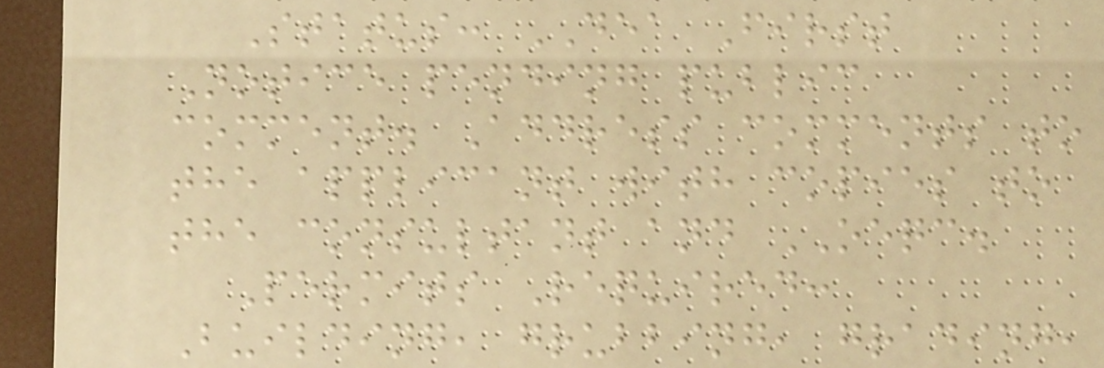Status: DEA First
Notice pending public
comment. Address comments to
the applicant with copies to
the consultant and OEQC.
Permits Required:
Building, grubbing, grading,
